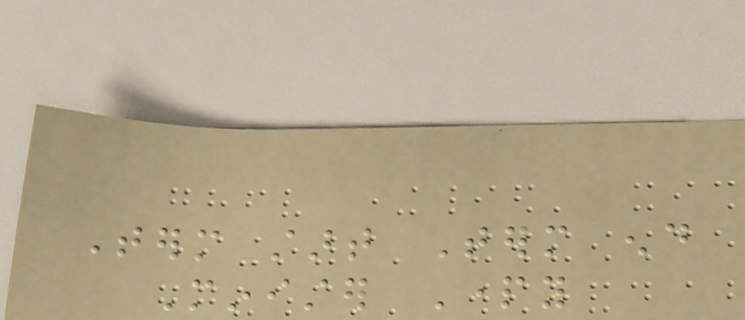Term start Term end
Minister Party
